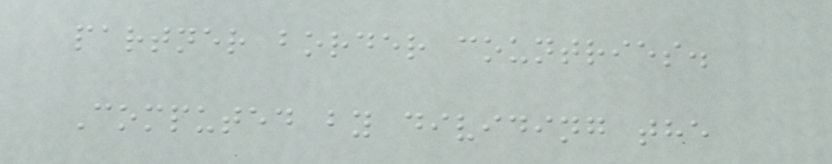partner border countries.
Computed by dividing the
